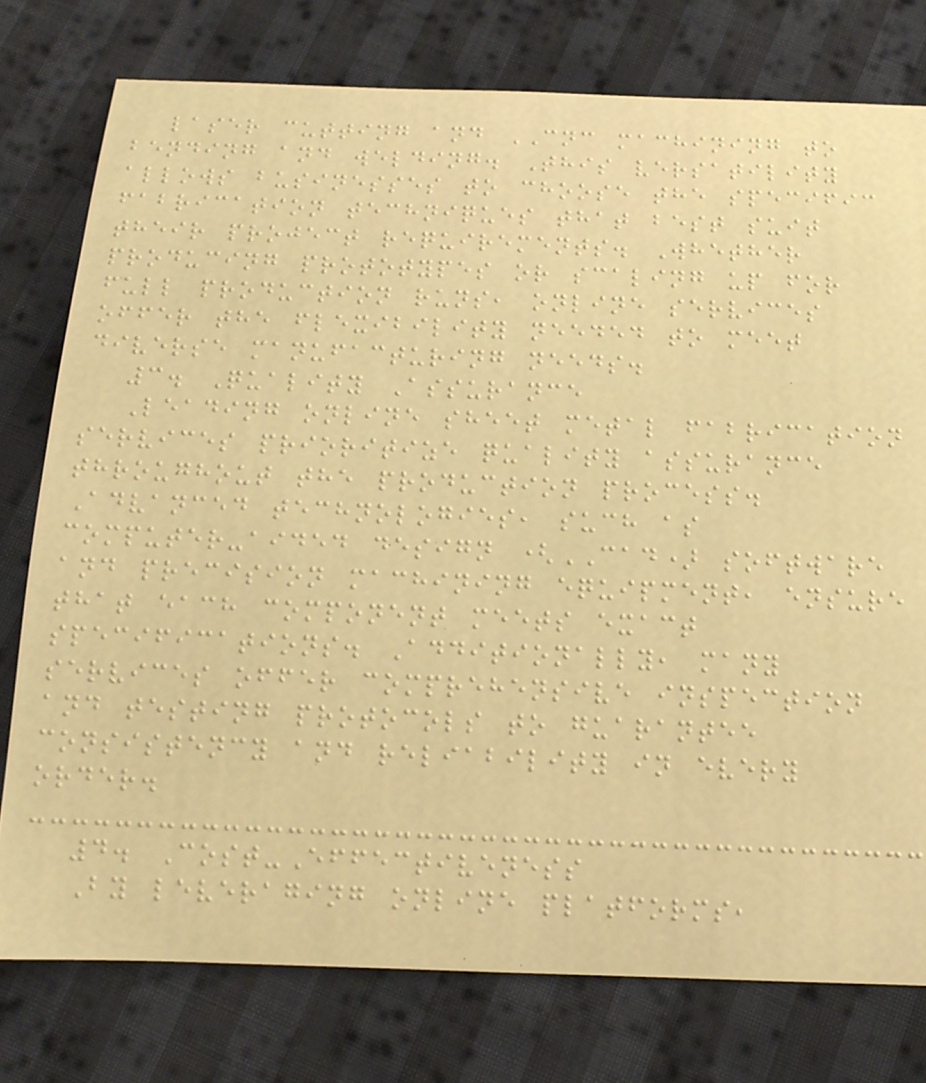laser cutting and CNC machining to
bending and welding. This versatility
allows businesses to choose the specific
fabrication techniques that best suit
their project requirements. Whether
producing prototypes or scaling up for
full production runs, online services
offer the flexibility needed to meet
diverse manufacturing needs.
3. Quality Assurance
Leading online sheet metal fabrication
services prioritize quality assurance
throughout the production process.
Advanced technologies, such as
computer-aided design (CAD) software
and precision machining equipment, ensure
that each component meets exact
specifications. Additionally, many
services offer comprehensive inspection
and testing protocols to guarantee
consistency and reliability in every
order.
4. Cost-Effectiveness
By leveraging online platforms,
